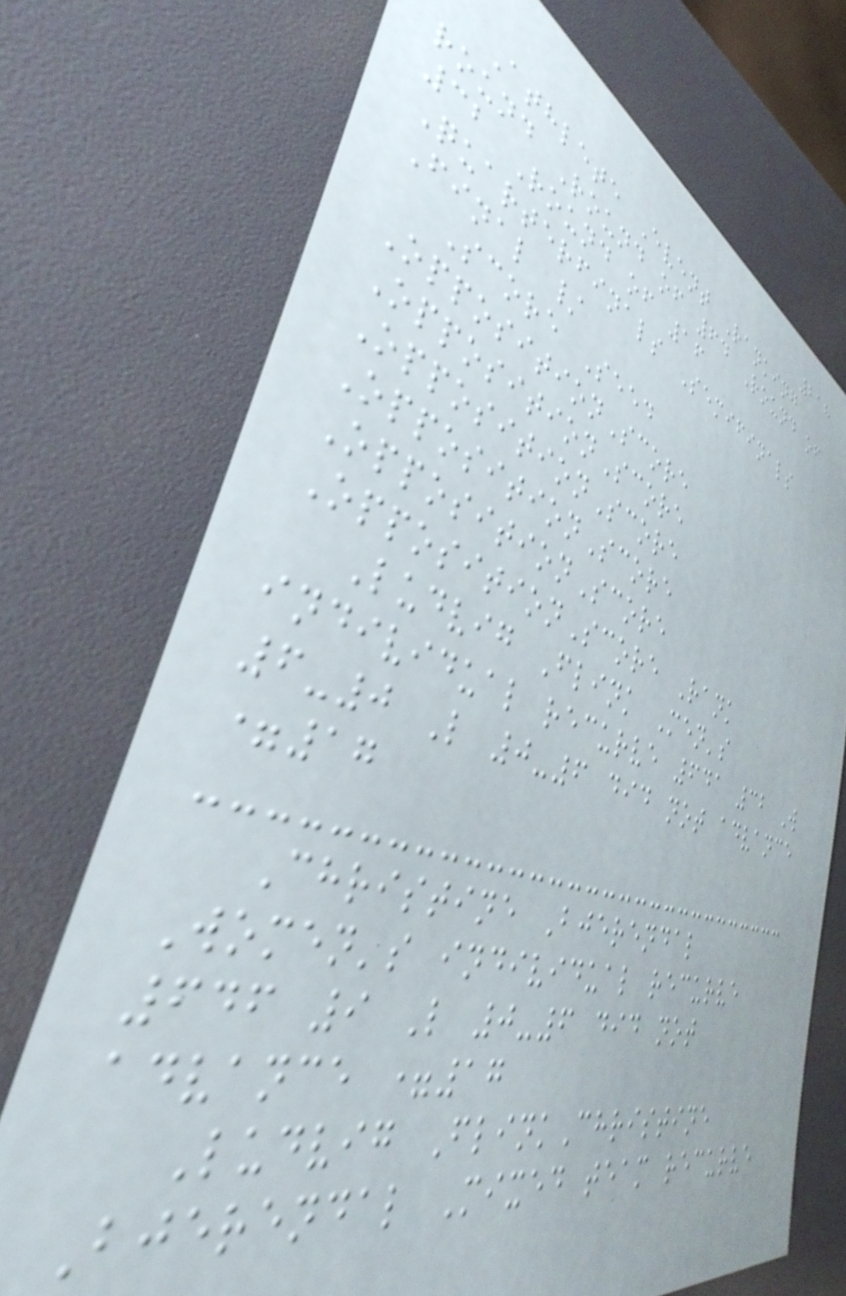218
Athlete Event Ranking
round Round of 64 Round of
32 Round of 16
Quarterfinals Semifinals
Final /
Score Seed
OppositionScore
OppositionScore
OppositionScore
OppositionScore
OppositionScore
OppositionScore Rank
Ludvig Flink Men's
individual recurve 641 32 W
6-0 L 0-6 did not advance
=17
Christine Bjerendal
Women's individual recurve
646 9 L 0-6 did not
advance =17
Ludvig FlinkChristine
Bjerendal Mixed team recurve
